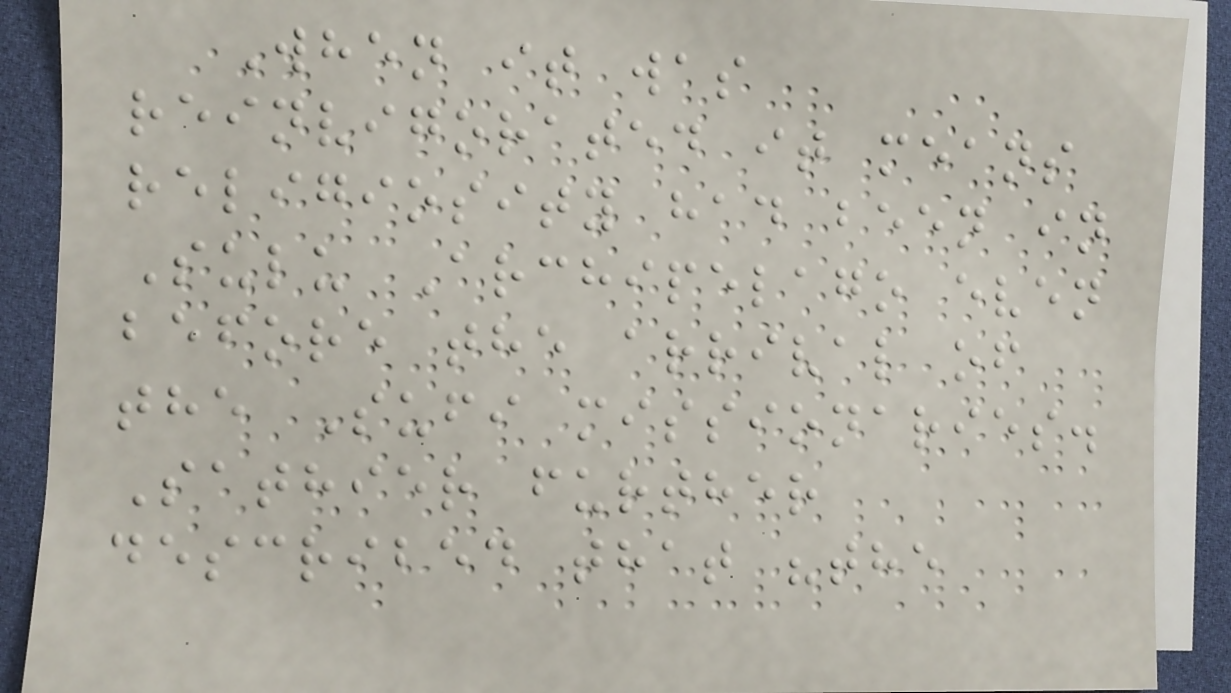When it was
reinvigorated it means
religiosity had been in
Sulu Archipelago even
before the arrival of
the Sufi missionaries.
Sathier further
described that "the
